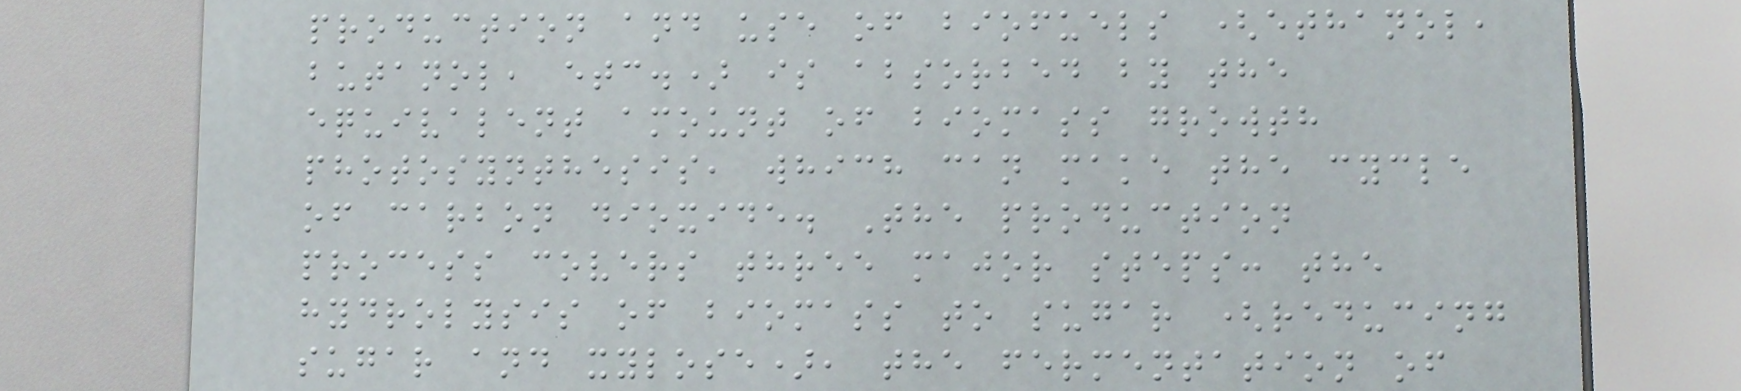production and use of biofuels (ethanol,
butanol, etc.) is absorbed by the
equivalent amount of biomass growth
photosynthesis, which can make the cycle
of carbon dioxide. The production
process covers three major steps: the
hydrolysis of biomass to sugar (reducing
sugar and xylose), the fermentation of
